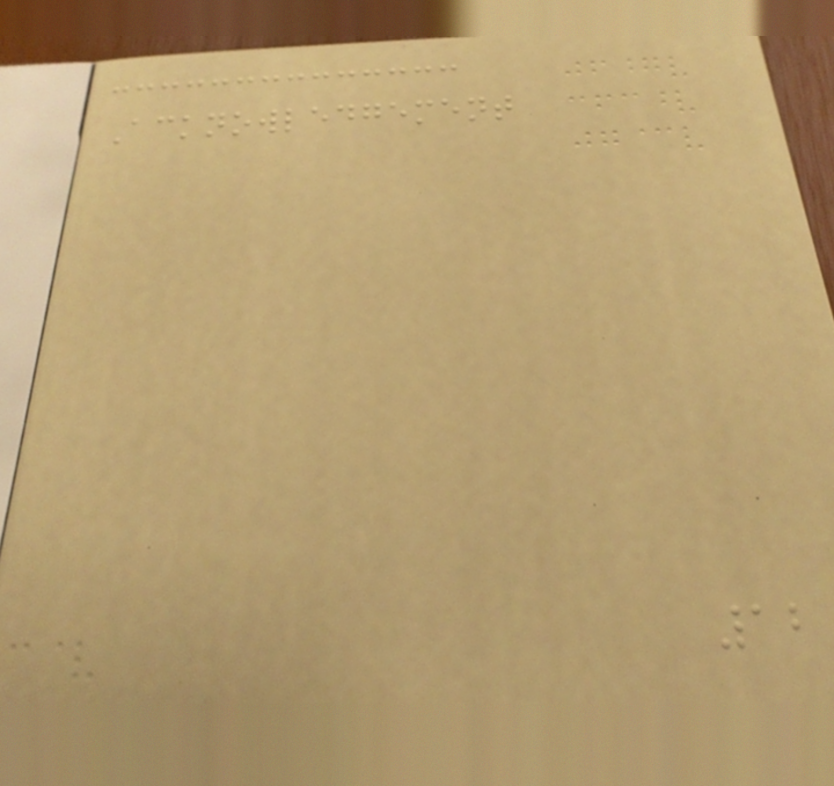Acknowledgement
12
